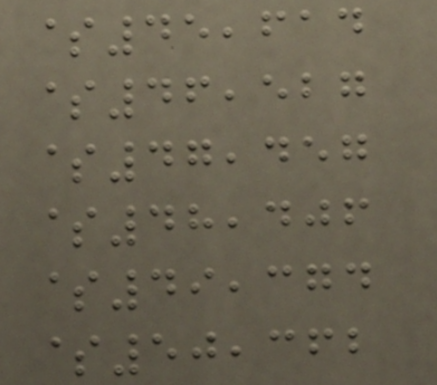$45,614
$46,527
$47,457
$48,406
$49,374
$50,362
